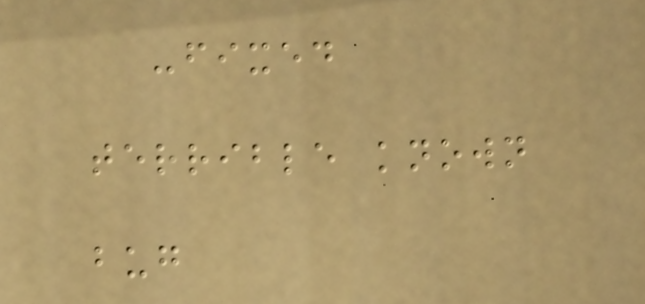-fixed
terrible known
bug
